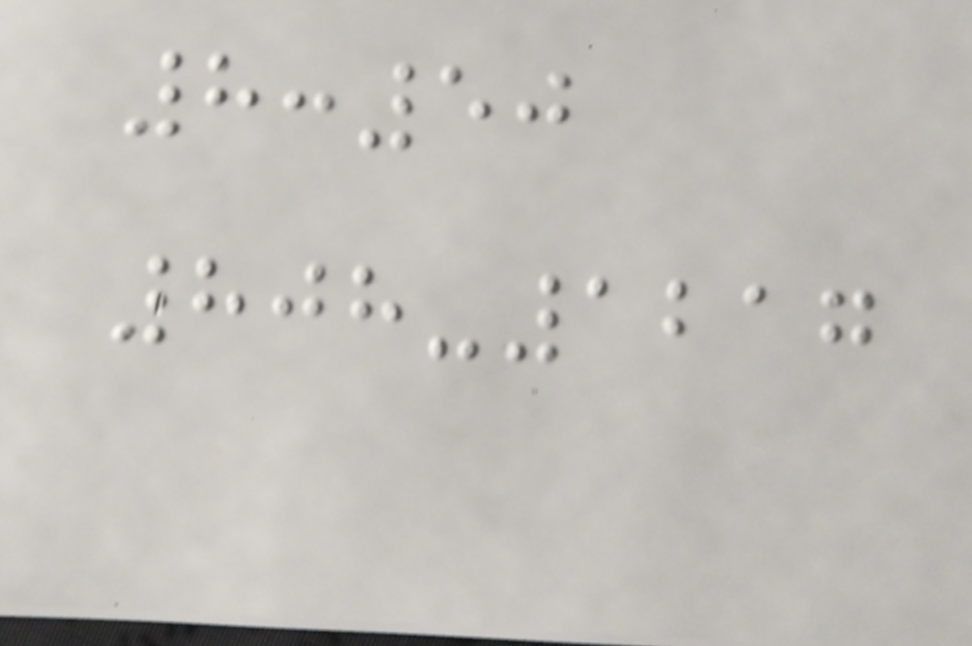8:50
808-1217
